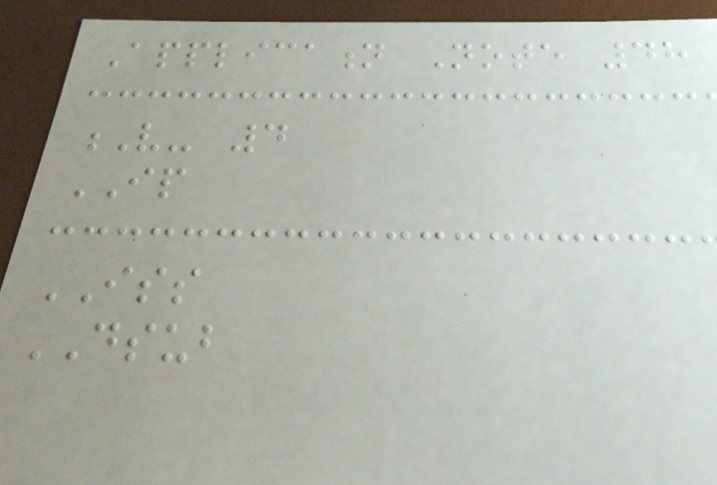Application Note 48
V- 4
IP
ISS
DSUB
